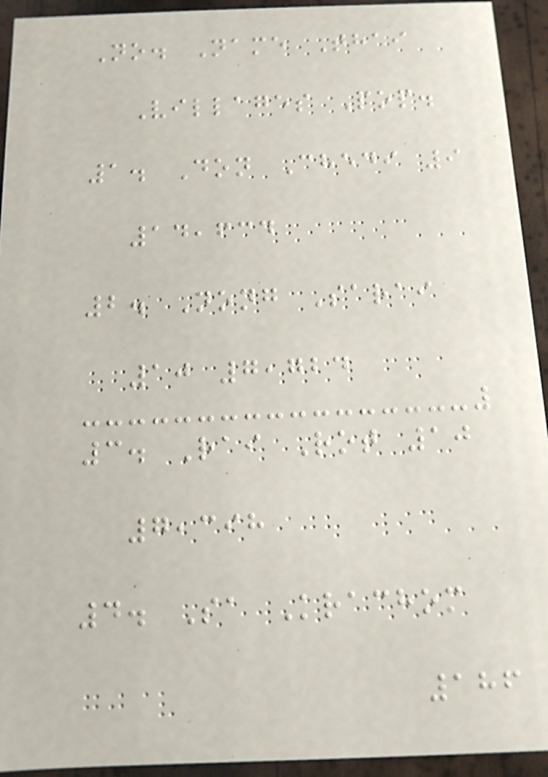No. Name Thai
Villages Pop.
1. Don Chedi 9
14,634
2. Nong Sarai
10 7,724
3. Rai Rot 10
7,398
4. Sa Krachom
186
